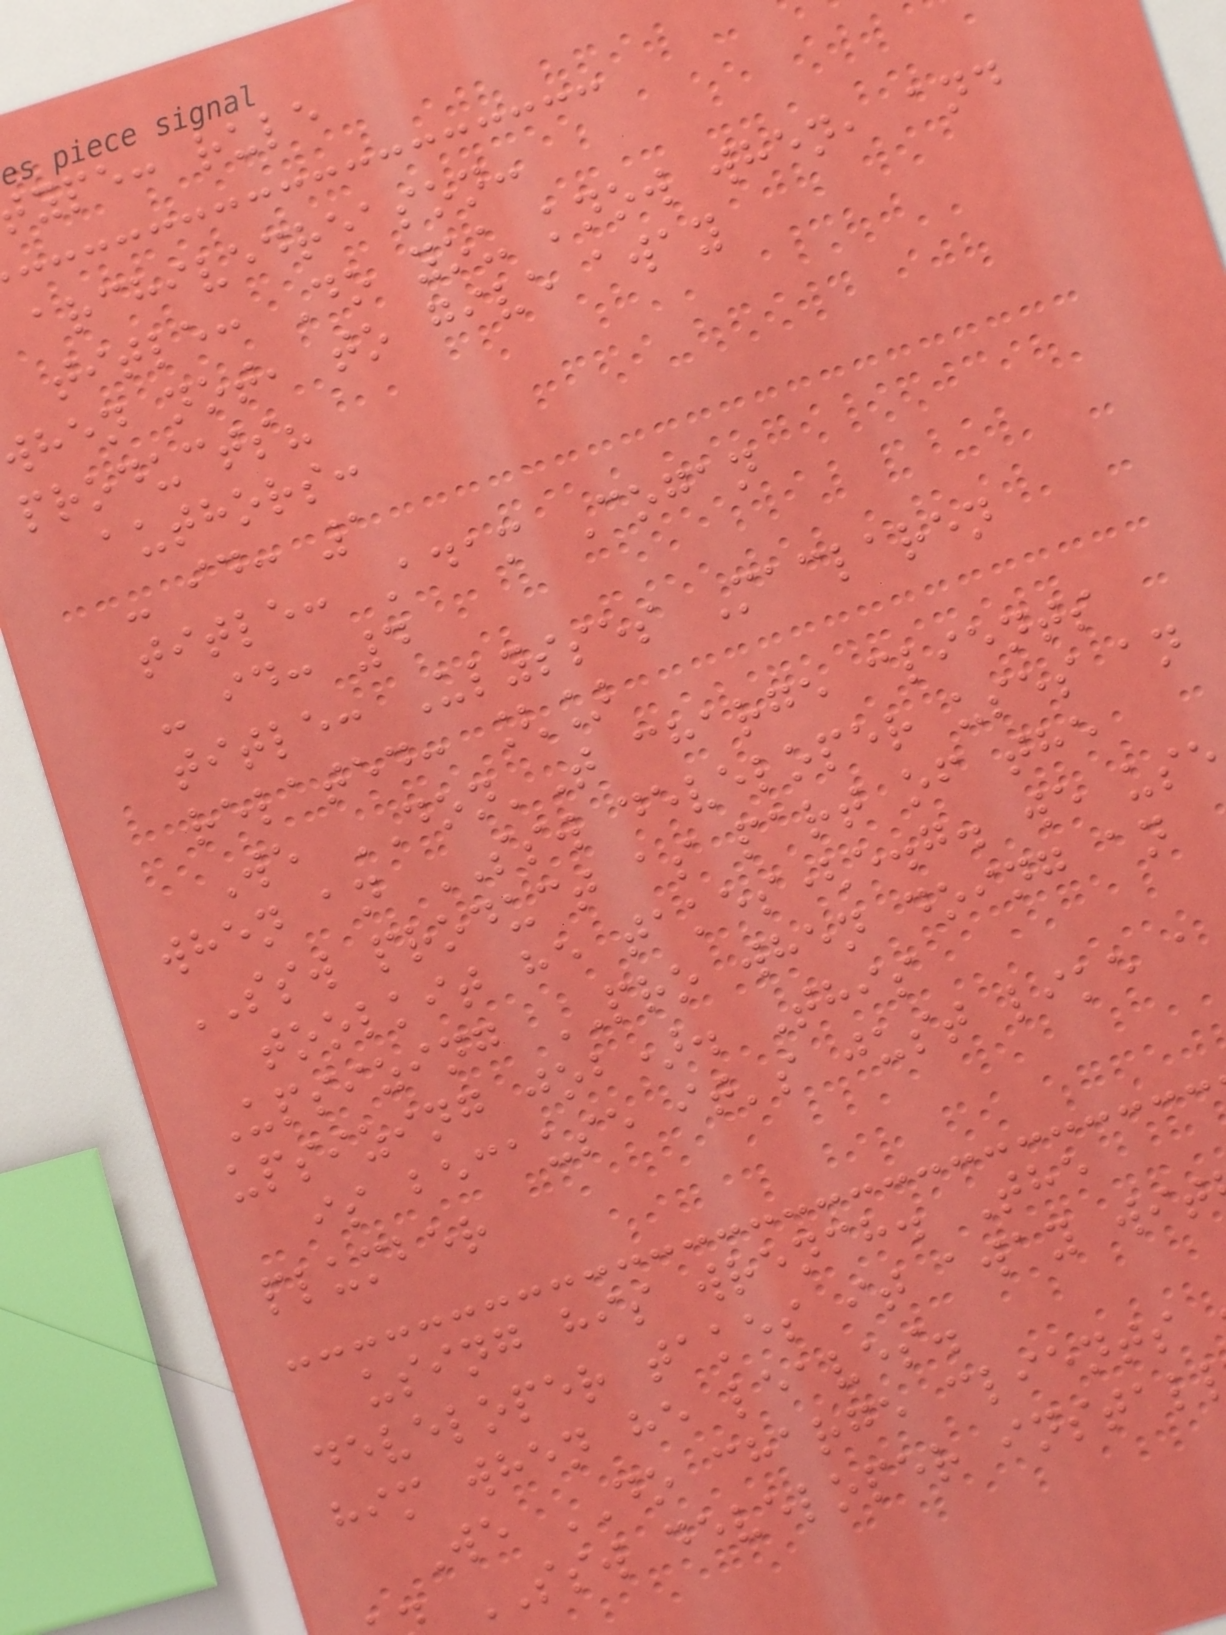ype: rule
archivedreason:
title: Do you know when, and
when not, to give away
products?
authors:
- id: 1
title: Adam Cogan
- id: 4
title: Ulysses Maclaren
related: []
We DON'T charge clients
when an SSW developer uses an
SSW product as part of the
toolkit he takes(e.g. we use
Upsizing PRO when doing an
upsizing job). This
is because it's just like a
plumber
using his wrench. The
developer takes it away wit
him when he leaves.
We DO charge clients
SSW developer instal
